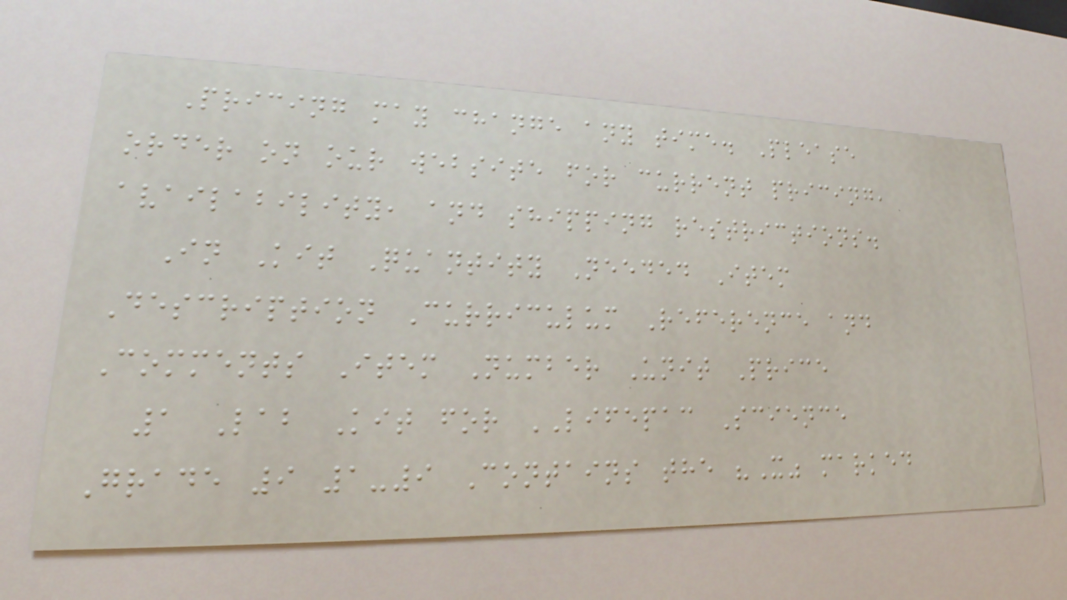Pricing may change any time. Please
order on our website for current pricing,
availability, and shipping restrictions.
In Kit Quantity Needed Item
Description Curriculum Reference and
Comments Item Number Unit Price
1 Lab Kit for LIFEPAC Science
Grade 9 1-9 Contains the "X" marked
